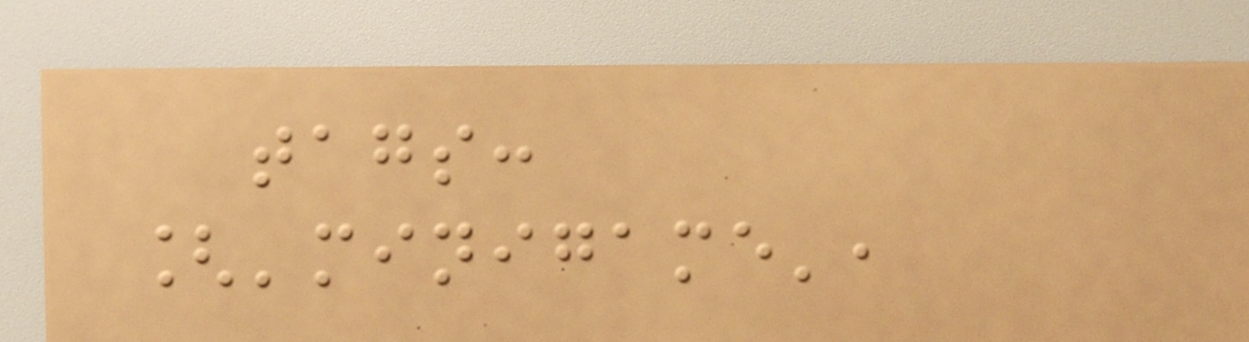tags:
['minigame',
